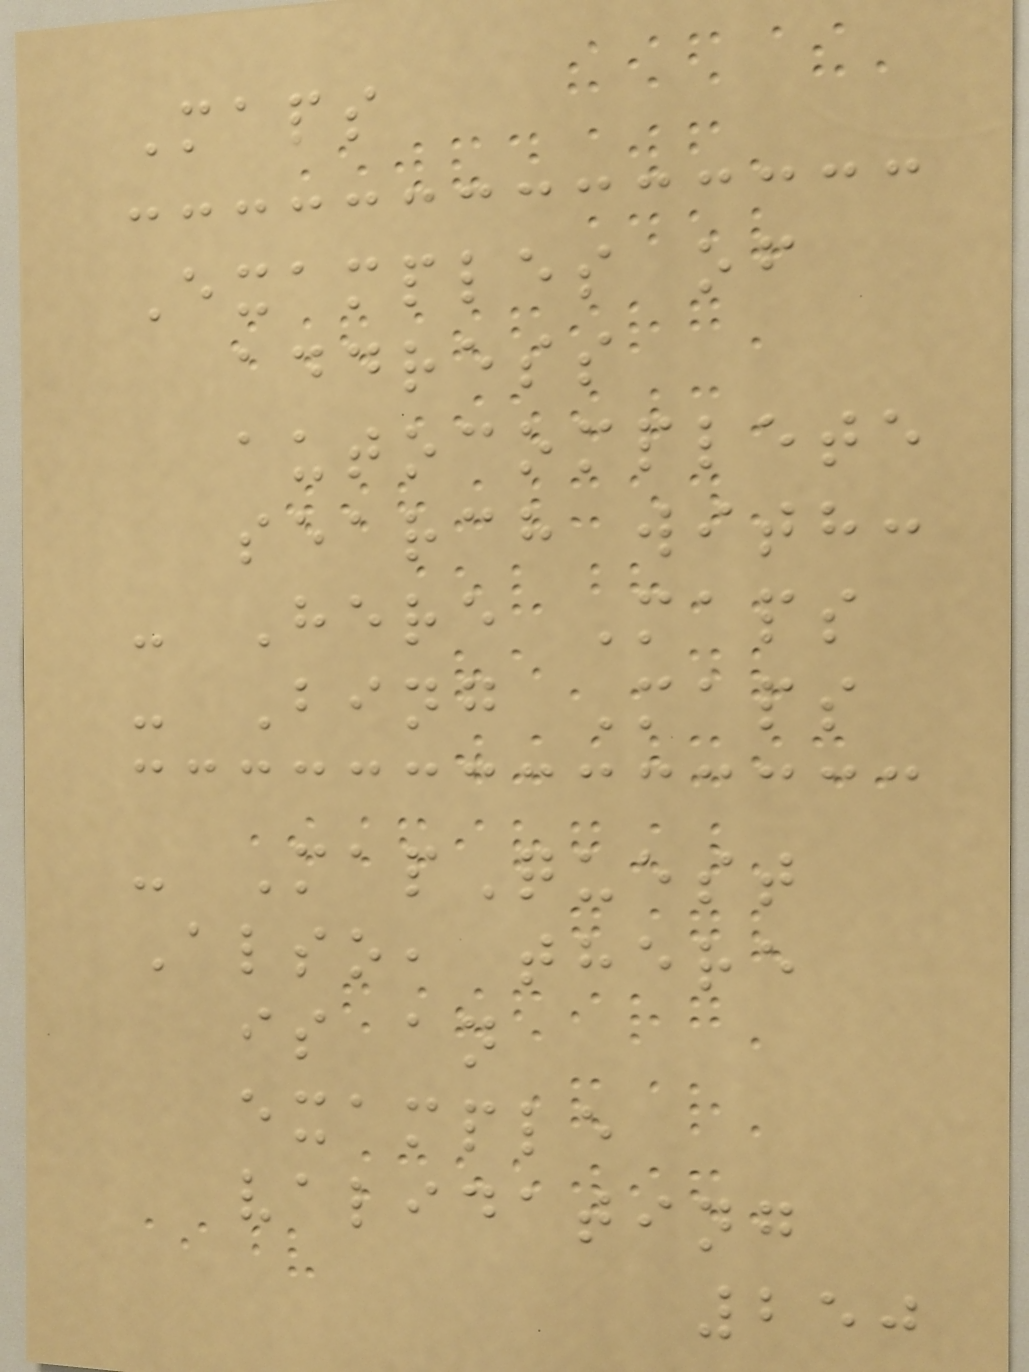Maps
Examples of
address
autocomplete
search with:
- Here Maps
- Bing Maps
- MapQuest
Also, there
is an
example
validating
250
